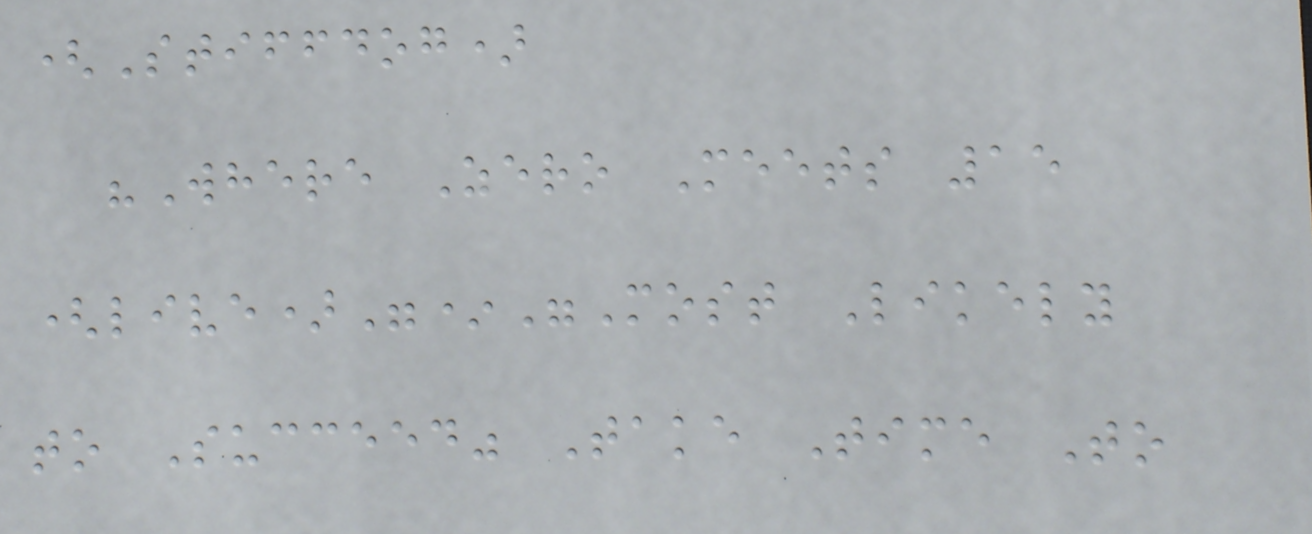(Stiffdog)
"Where Zero Meets 15
(live)"*"Most Likely
to Succeed" Take Time To
